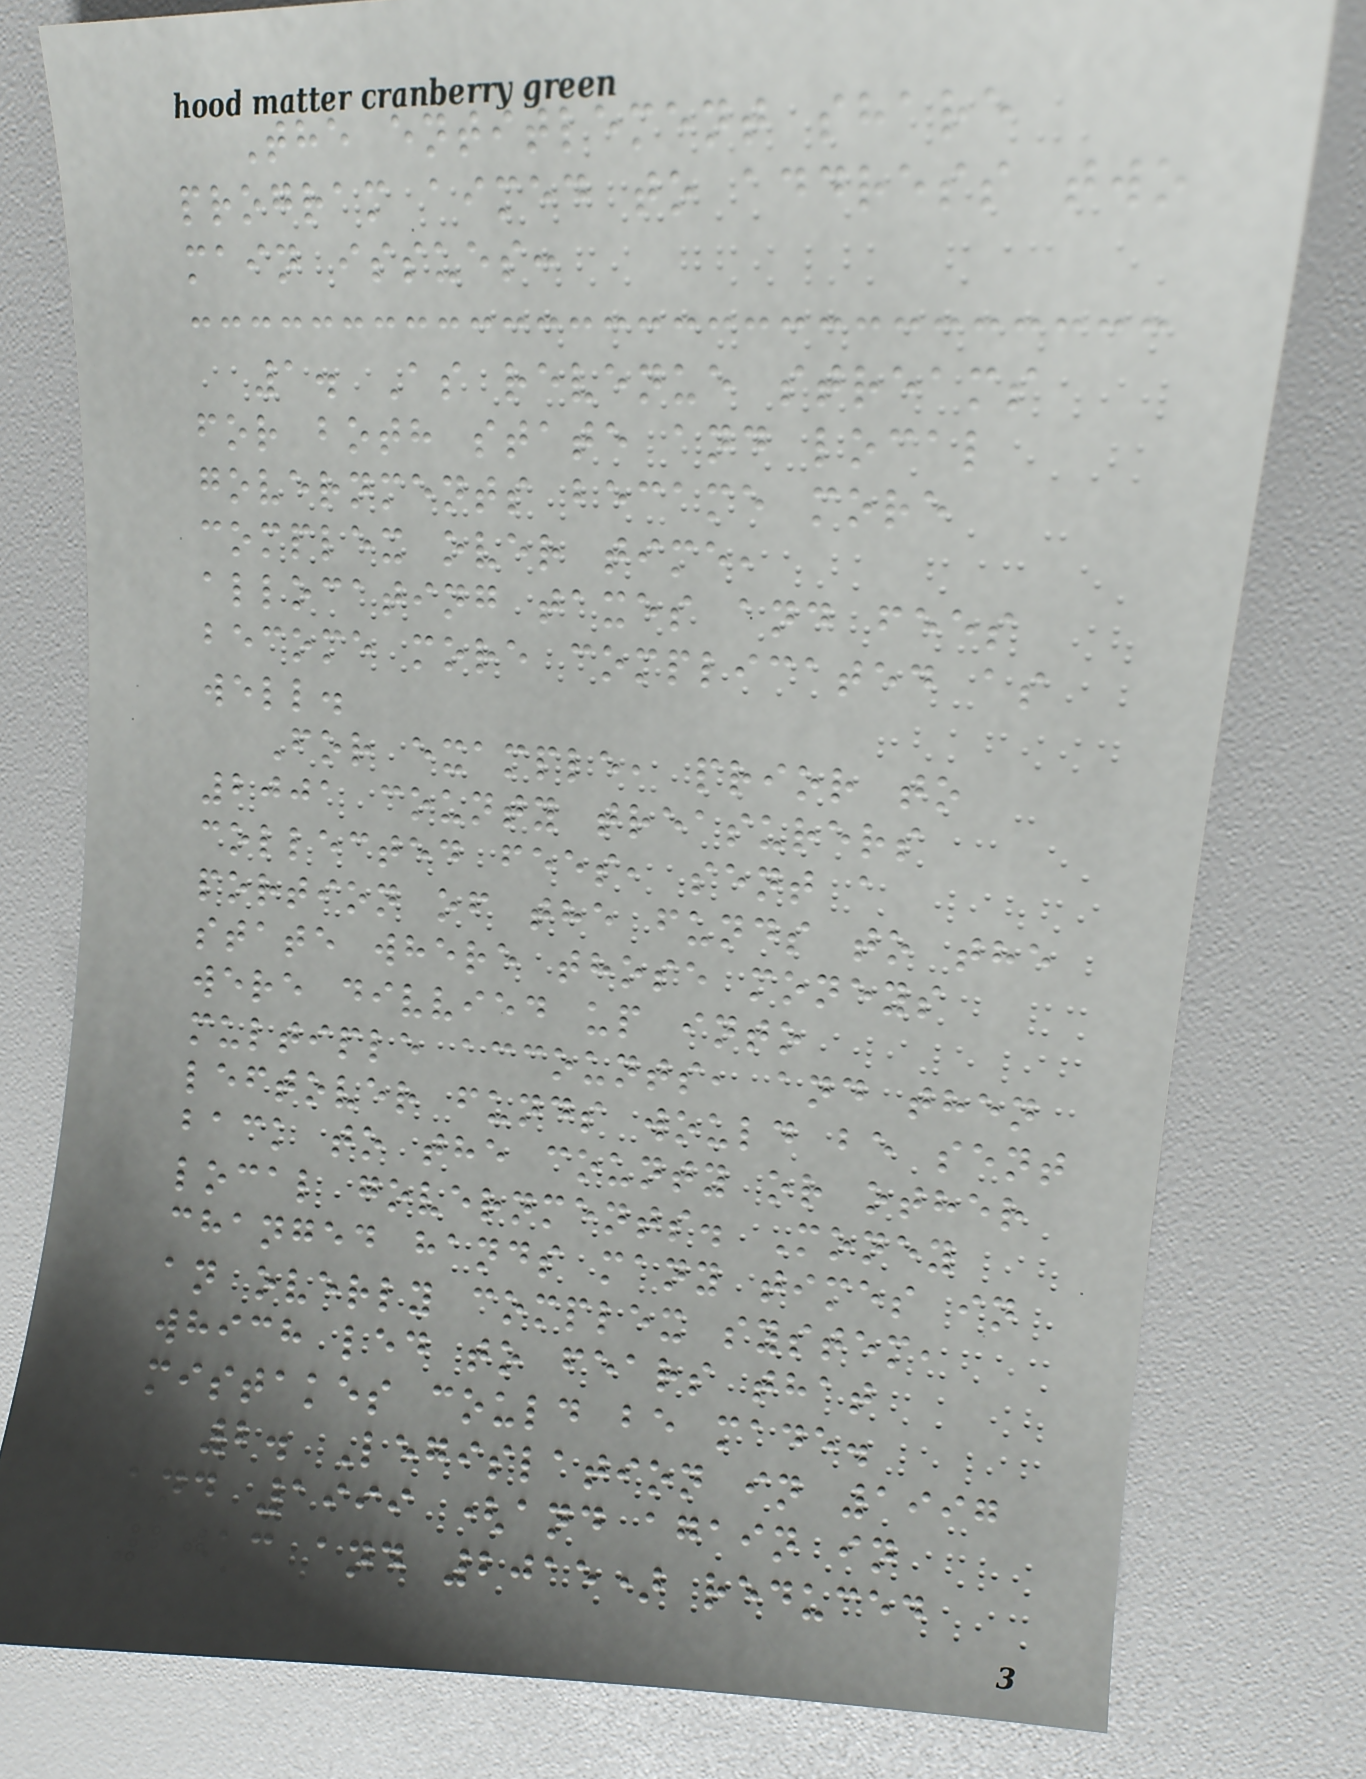The entitlement share
program aimed to address two
main issues:
1. As revenue streams
for both state and local
governments became more
complex over time,
allocating taxes and fees
become more complicated as
well.
For example, prior to
2001 county treasurers
collected fees, sent a
portion of the funds to the
state where those moneys
were divvied up into
multiple accounts, and then
leftover funds would be sent
back to the county or other
local governments. Money
changed hands many times in
an overly complex system,
which led to fears that
mistakes could be made.
2. Legislation in 1997
and 1999 (and again in
2013 and 2015) reduced
